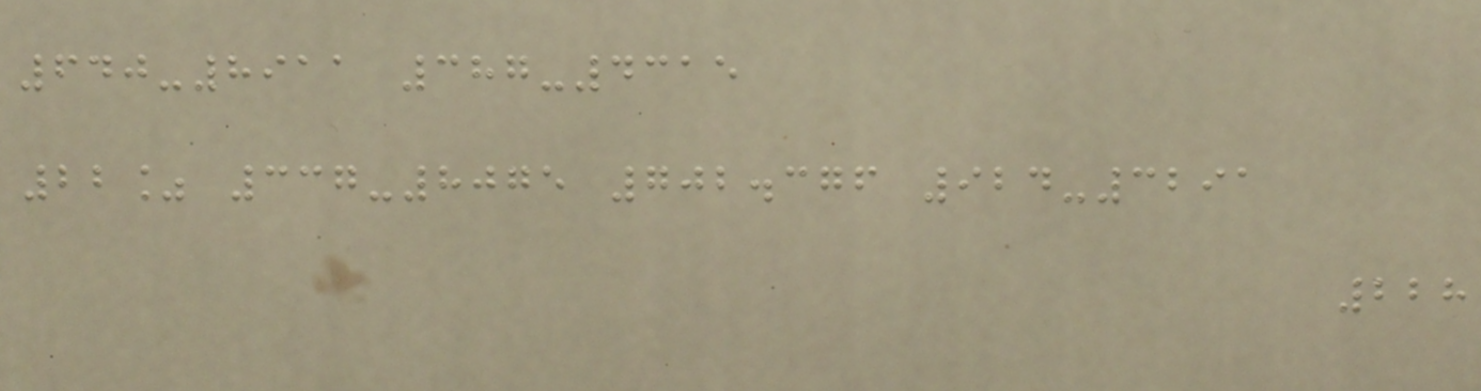640-8911 387-4315
22% 337-8075 702.376 924-3291
228
